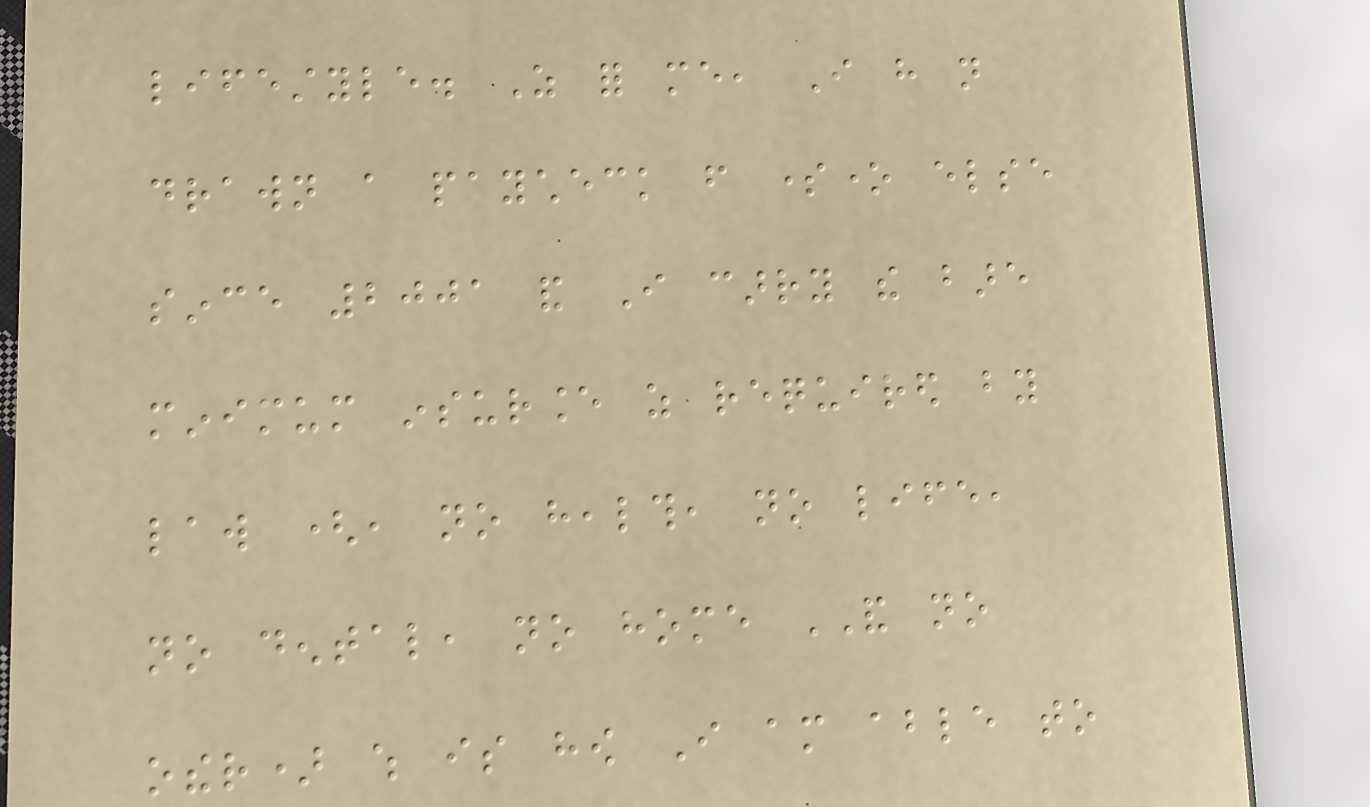lifestyle. As for me, I have not
drawn a paycheck from someone else
since 2001 and I carry the bare
minimum insurance as required by
law (, no health, no life,
no dental, no home AND no
other) which is how I am able to
